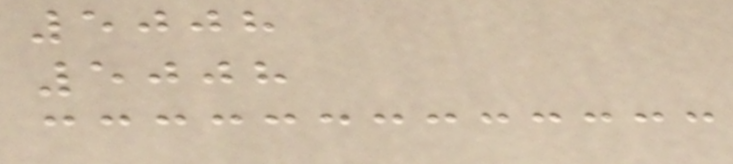5008
5008
